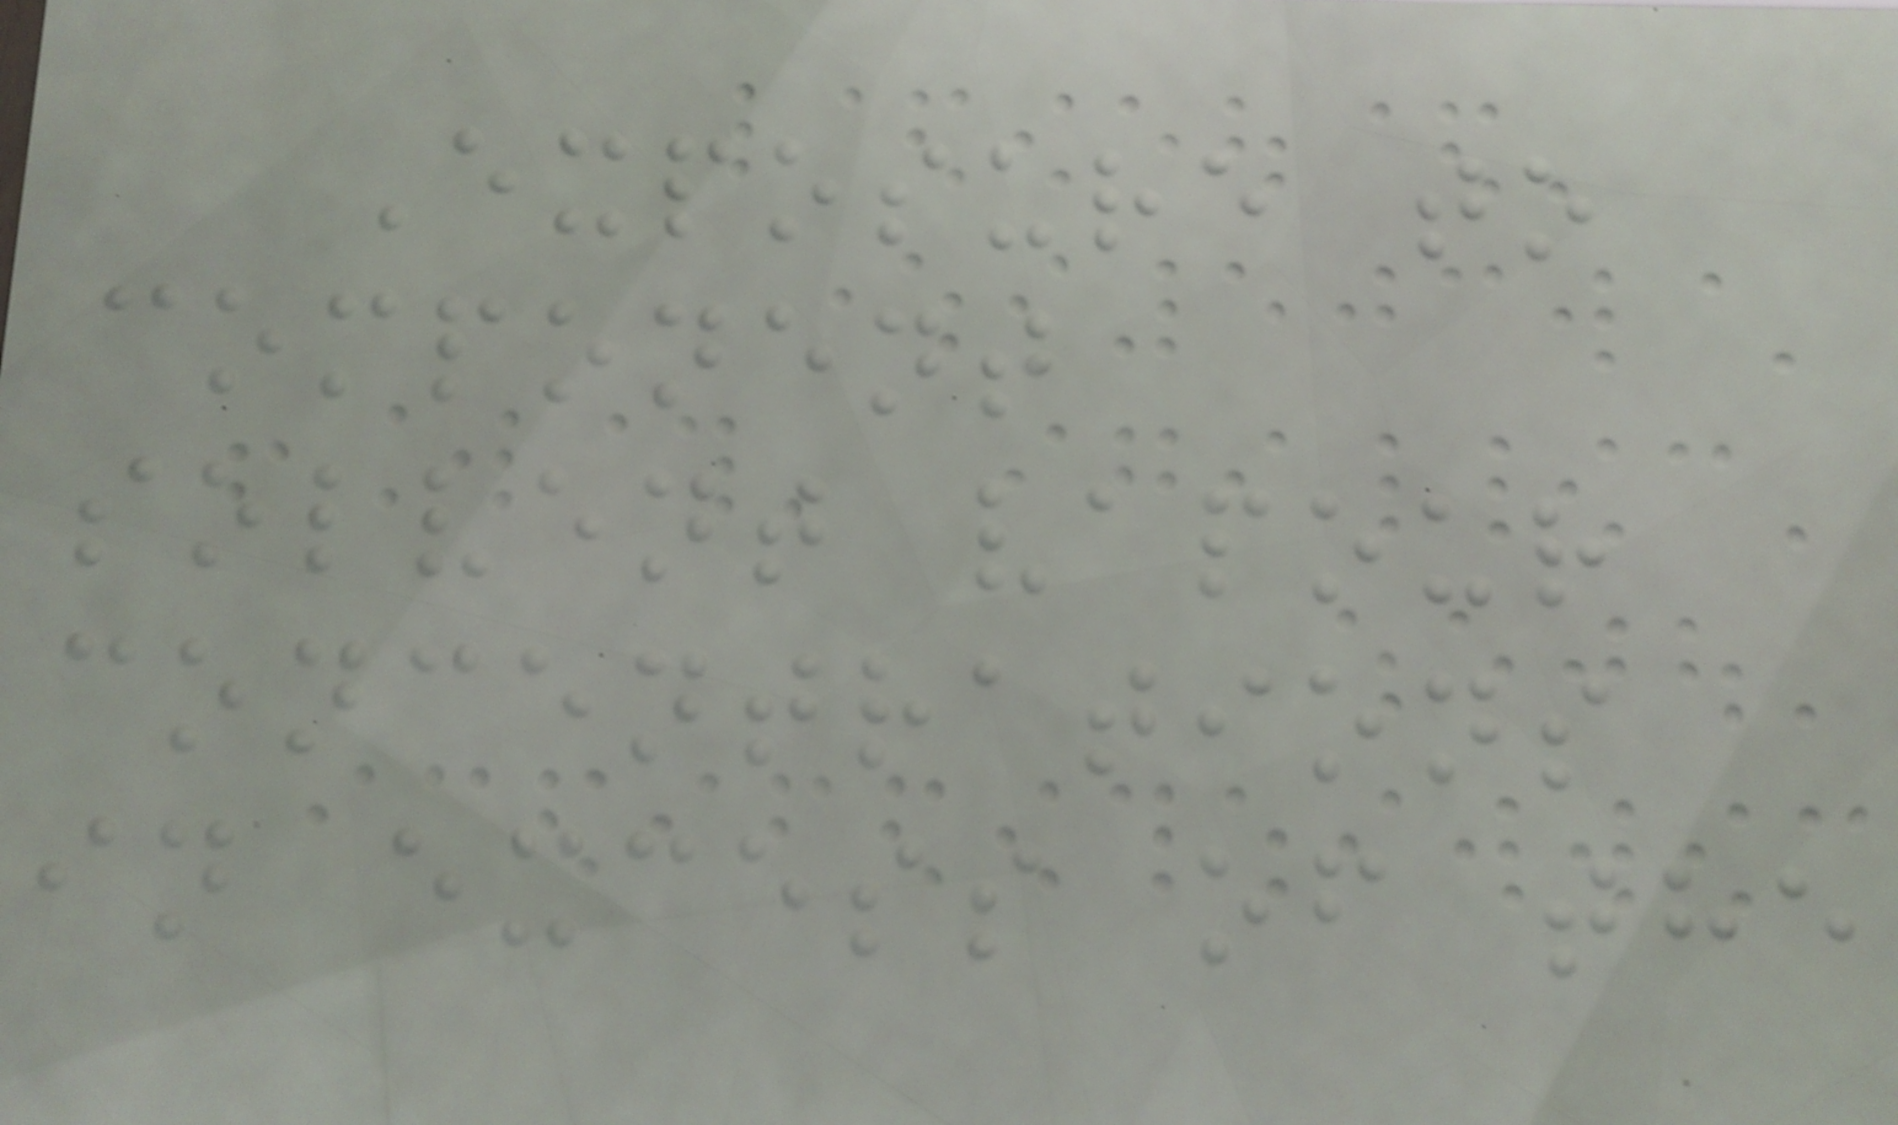Exposure to
component
solvent vapour
concentrations
in excess of the
